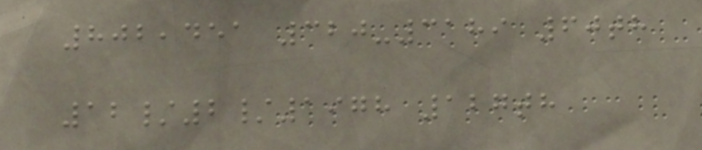802,451 320-3189 60th
12/2/1978 127th
